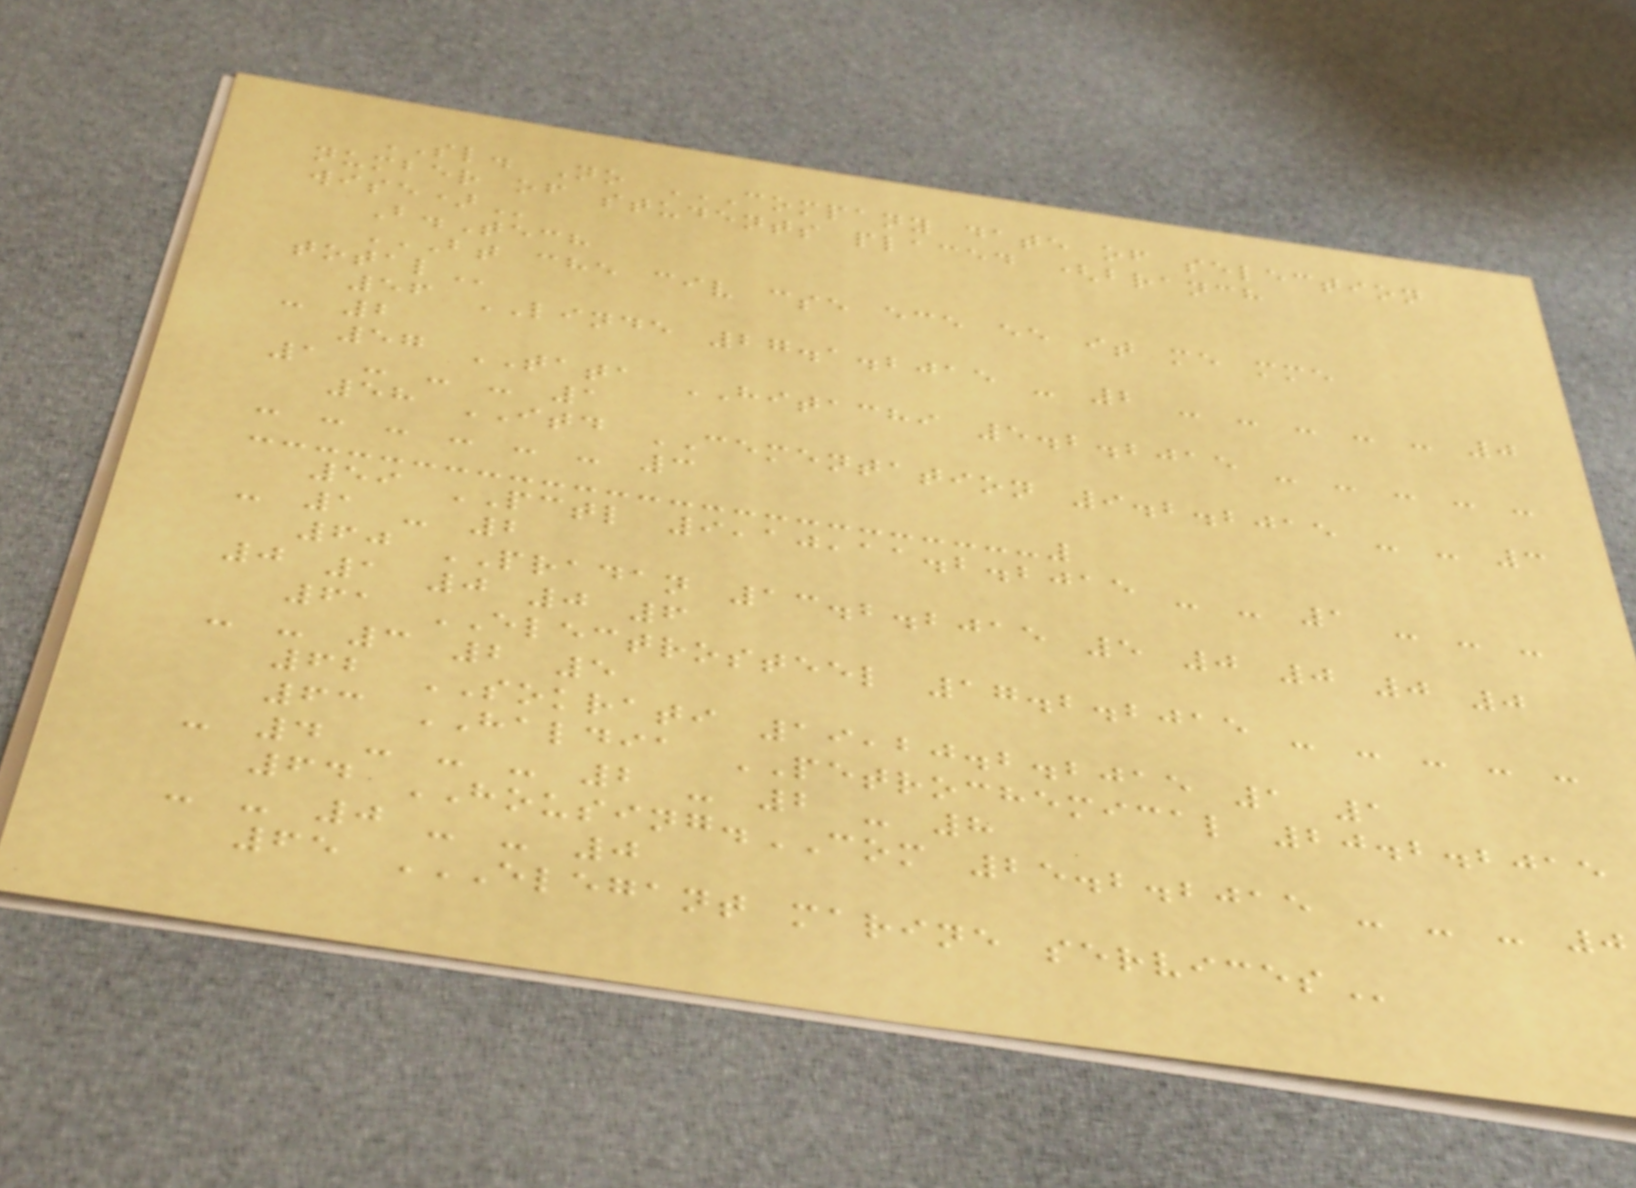SL. No COMPANY DATE OF SELECTION
NUMBER OF STUDENTS PLACED (BRANCH
WISE)
B.Tech
BT CHE CIV CSE ECE EE IT ME MME
TOTAL
56 LINDE 27.1.2015 - 2 - - - - - 0
- 2
57 TATA HITACHI 5.2.2015 - - - - -
1 - - - 1
58 ITD CEMENTATION 9.2.2015 - - 3
- - - - - - 3
59 PCTL 9,10,11.2.2015 - - 1 - - -
- 1 - 2
60 PRADAN 13.2.2015 5 0 0 0 0
0 1 0 0 6
61 ELECTROSTEEL 17.2.2015 - - - - -
- - 3 2 5
62 SOKRATI 19,20.2.2015 1 1
63 HALDIA PETROCHEMICAL 20.2.2015
- 4 - - - 2 - 2 - 8
64 HOUSING.COM 25.2.2015 - - - 0
- - 0 - - 0
65 ELEGANT MARINE SERVICES
